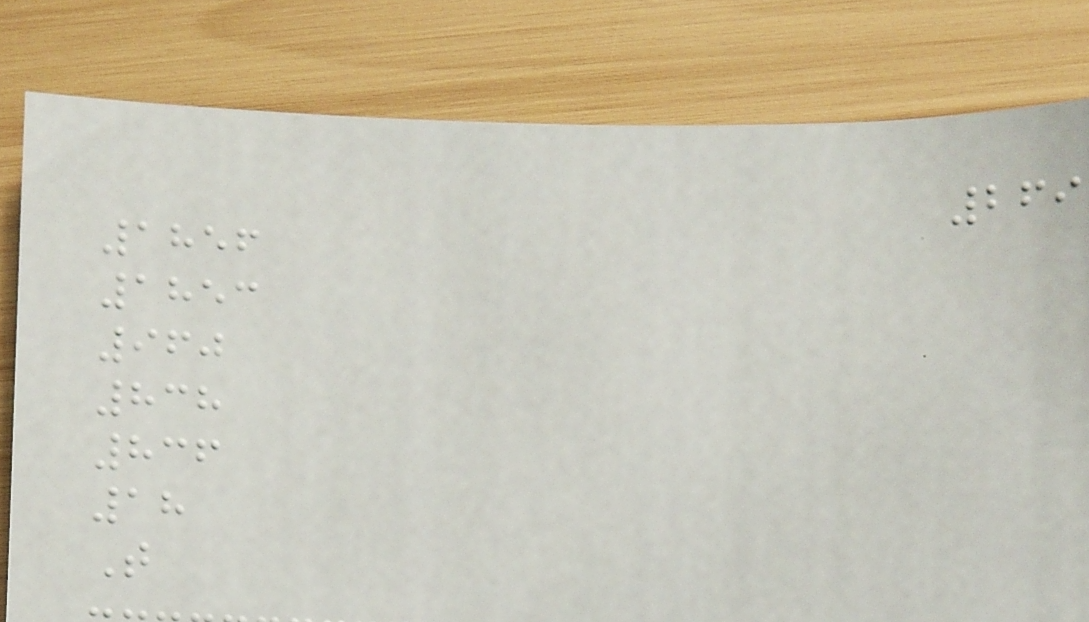269
1856
1853
960
838
836
18
T
